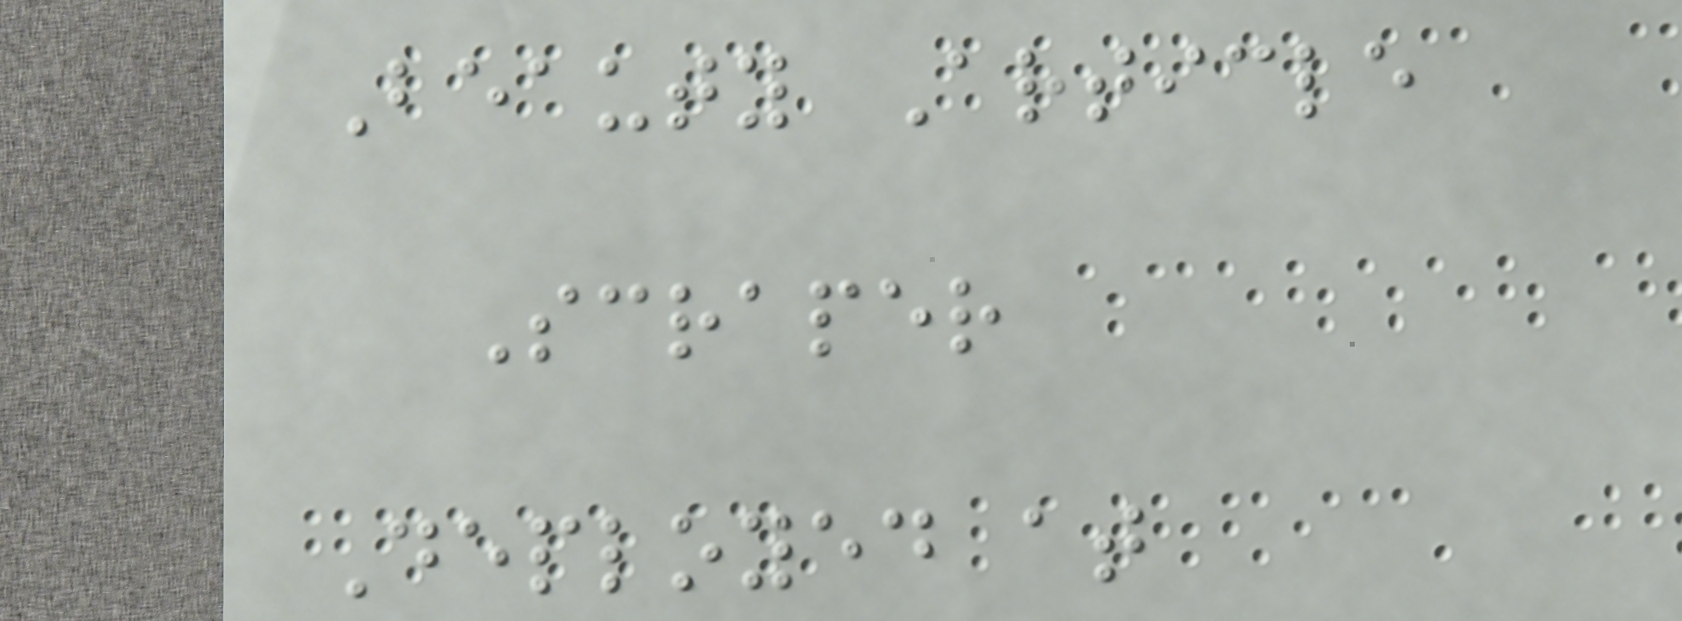Beauty Article
Scraper
Deployed at
